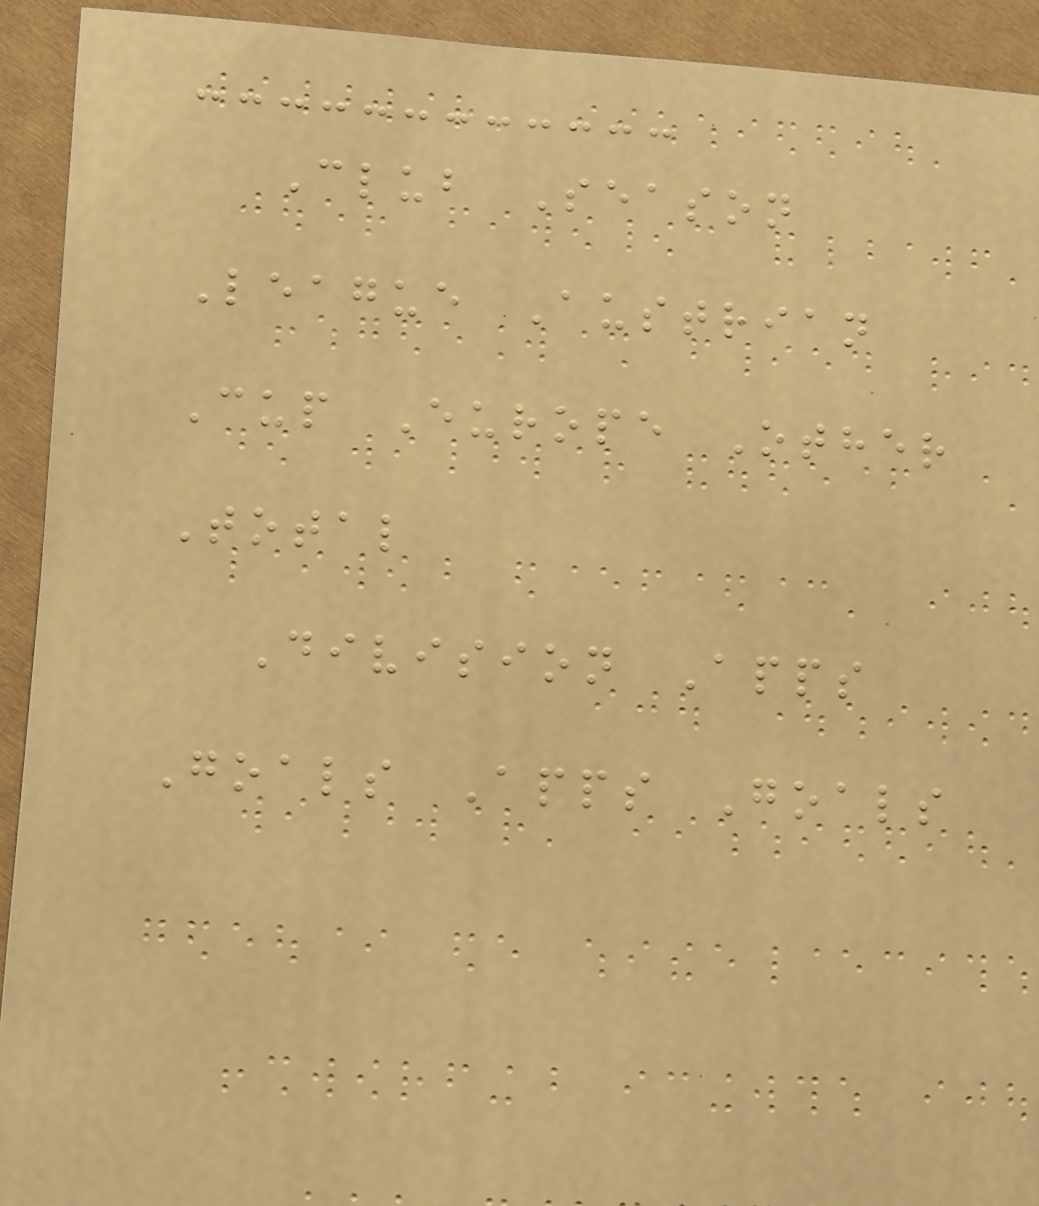Club Season
League Austrian
Cup Europe Other
Total
Division Apps
Goals Apps Goals
